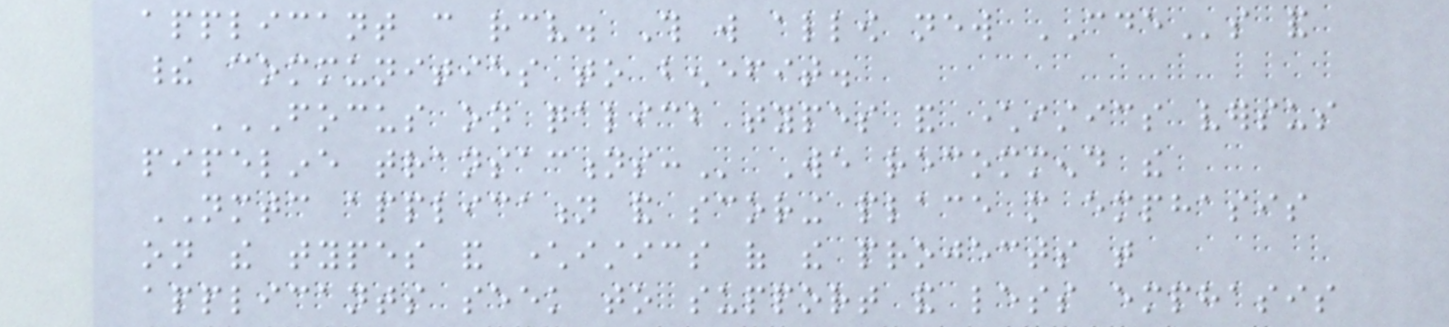applicant can receive. This will allow new CDEs and
their communities to benefit.
FOCUS ON QALICB TYPES AND CHARACTERISTICS VERSUS
PIPELINE TRANSACTIONS: We recommend the
NMTC application and scoring place more emphasis
on the types and characteristics of the projects that
applicants seek to support and less emphasis
